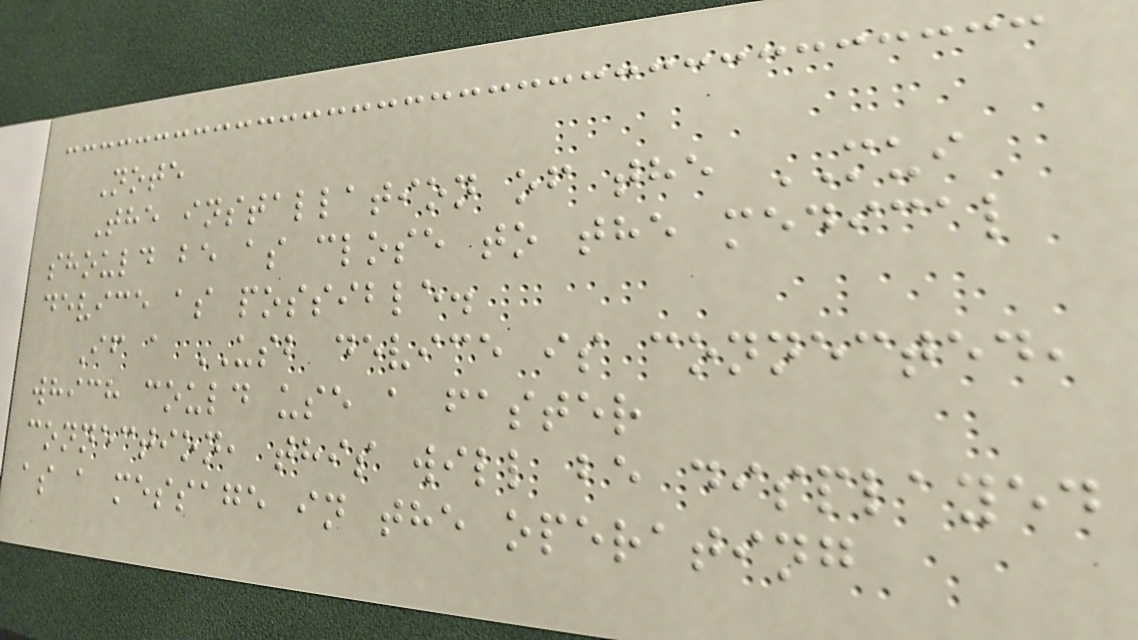Note
The installation of the MUI
should be as close to the medical
device as possible.
If a USB device is connected,
which could use a faster
connection, this will be displayed
as a message in the operating
